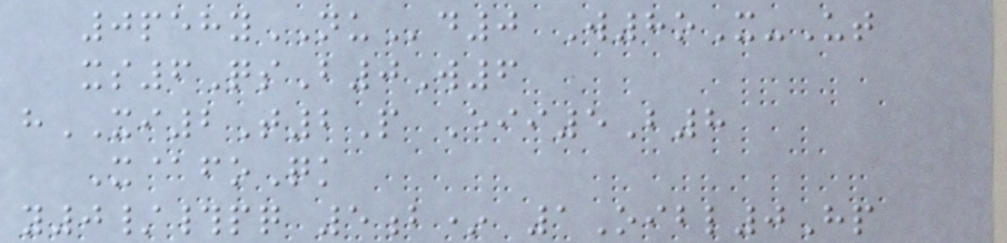0pehyNUd0 W8oX-Ut
xs6QsB0W6
hXI2T2P Eii5B8
X@foQk
y0/#pq 5b* 1Oibl0Hp
